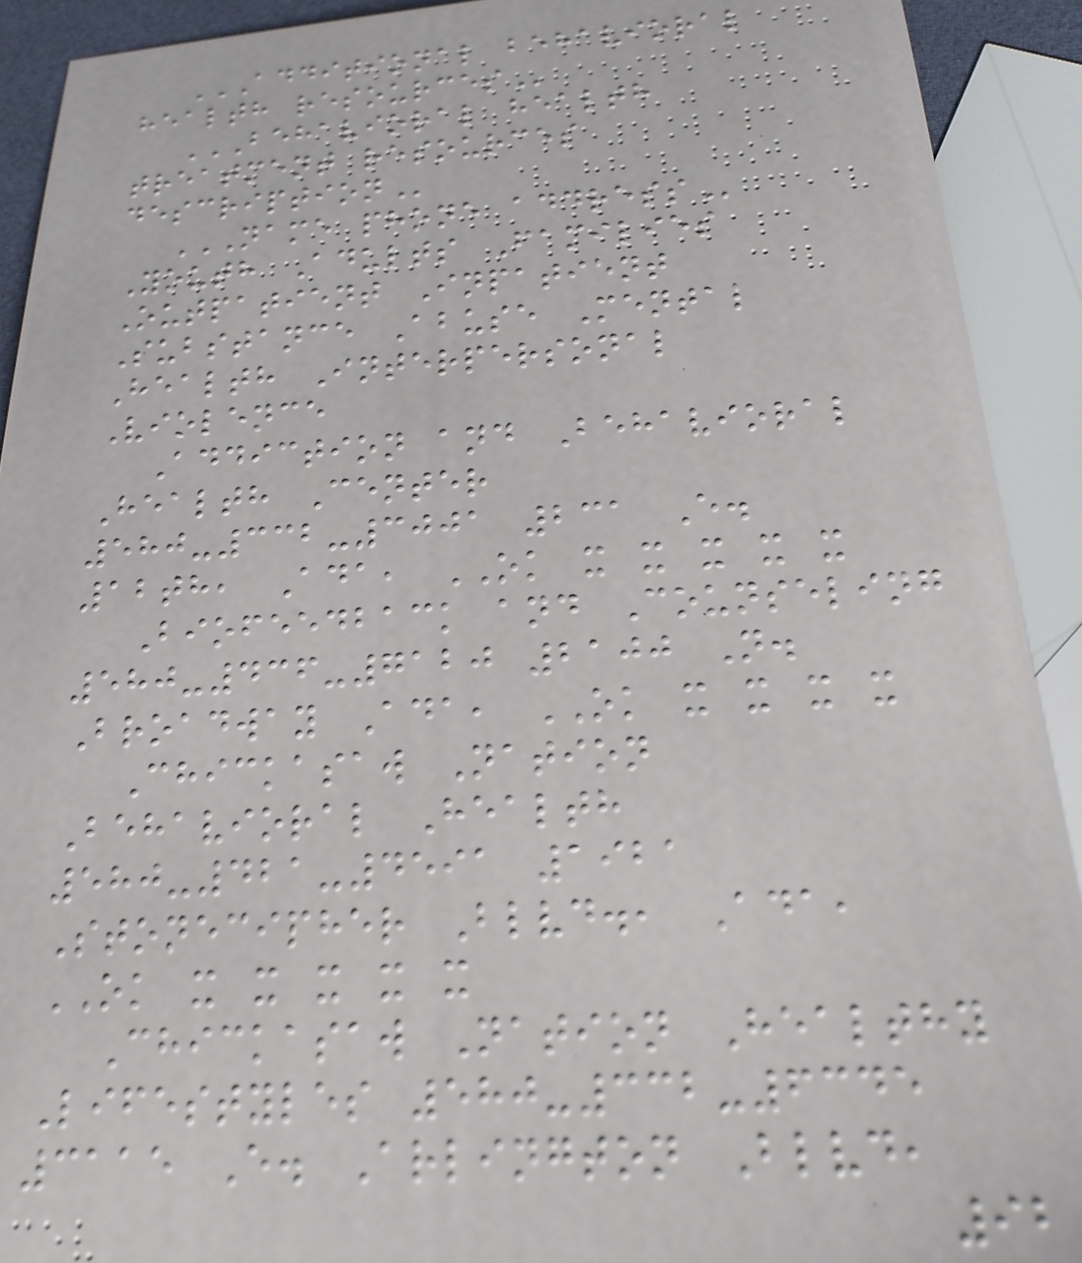ADDITIONAL BEHAVIORAL
HEALTH RESOURCES
BEHAVIORAL HEALTH
TREATMENT RESOURCES
DESCRIPTION
NAME PHONE ADDRESS
Youth Adults Families
Outpatient Inpatient
Substance Abuse Mental
Health Interpersonal
Violence
Addiction and Behavioral
Health Center
580-332-3001 231 E.
12th, Ada, OK x x x x x
Biofeedback and Counseling
580-436-7120 2100 N.
Broadway Ada, OK x x x x
Chickasaw Nation
Behavioral Health
580-421-4591 1921
Stonecipher Blvd., Ada,
OK x x x x x
Chickasaw Nation Healthy
Lifestyles 580-332-6345
3115 E. Arlington Blvd,
92
